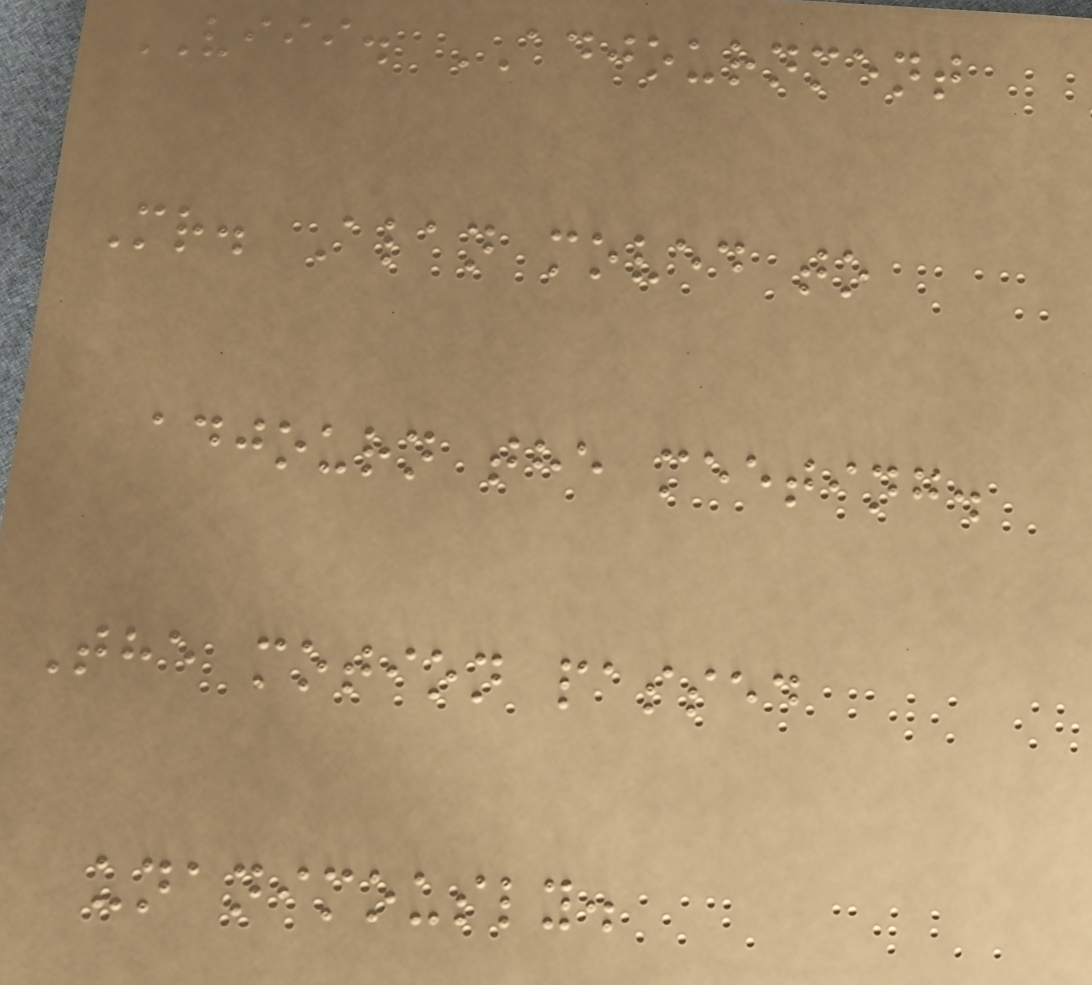VIII. ADJOURNMENT
Mr. Alan moved to
adjourn the meeting.
The motion passed
unanimously.
